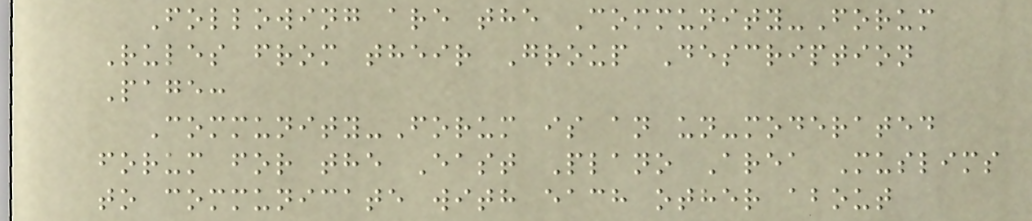Following are the Community-Forum
Rules from their Group Description
Page:
Community-Forum is an un-moderated
forum for the East Plano Area Muslims
to communicate with each other about
